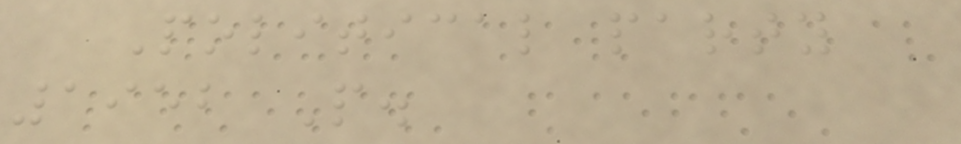Political party
1952 P.
